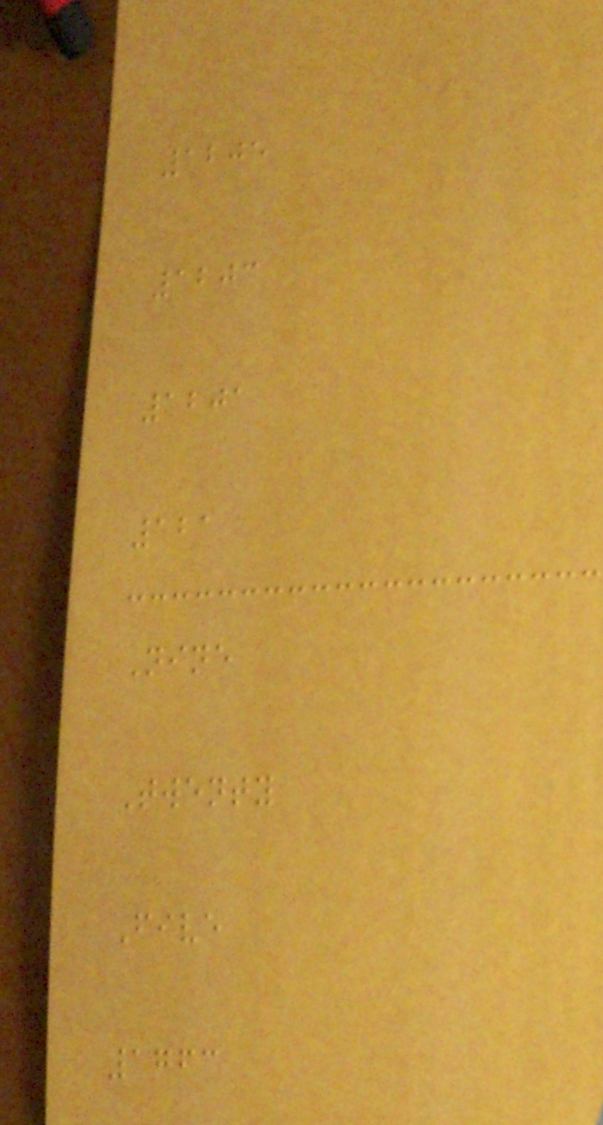1205
1203
1201
121
Nine
Twenty
Five
1763
